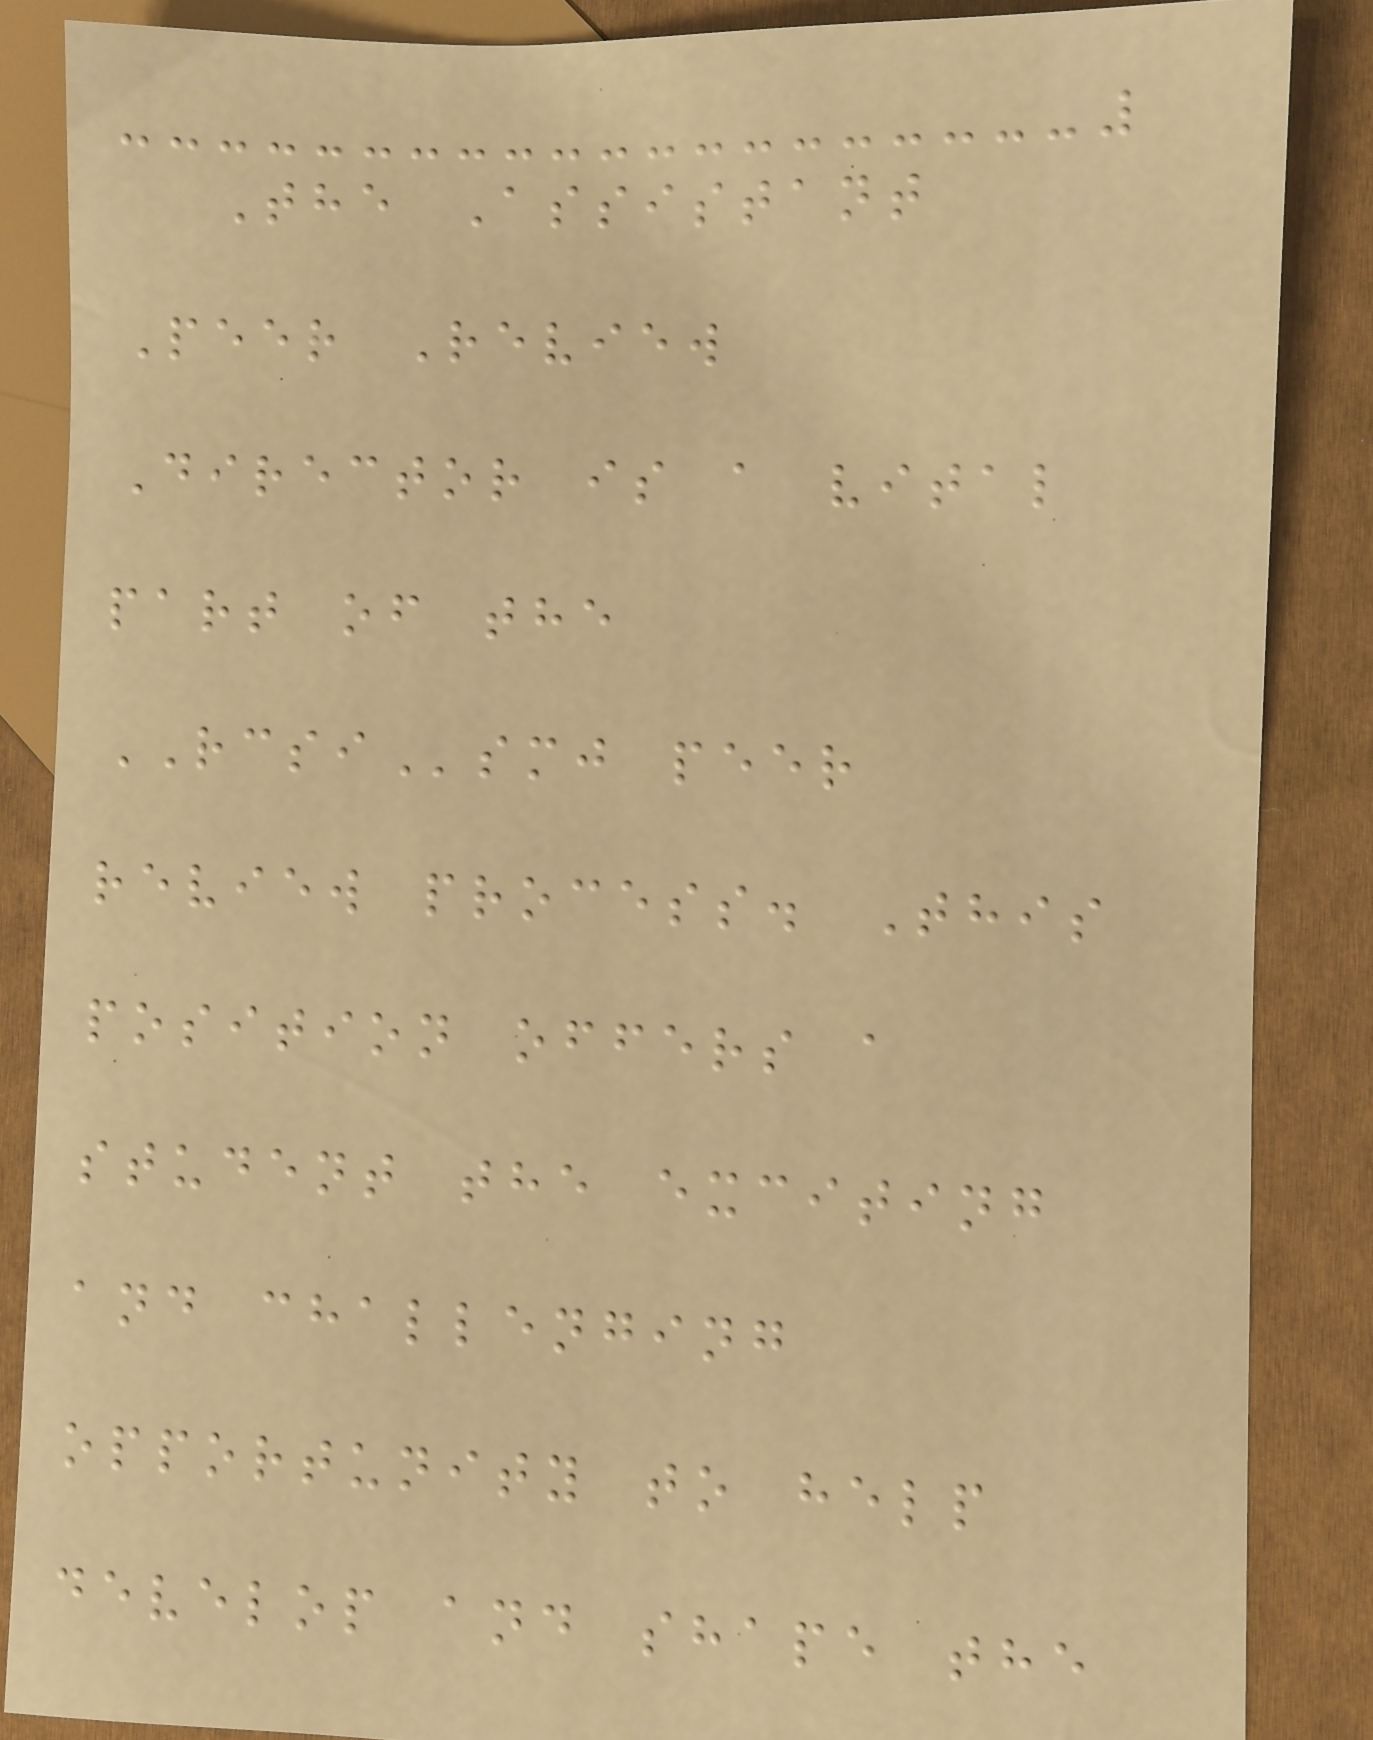The Assistant
Peer Review
Director is a vital
part of the
RCSIsmj peer
review process. This
position offers a
student the exciting
and challenging
opportunity to help
develop and shape the
